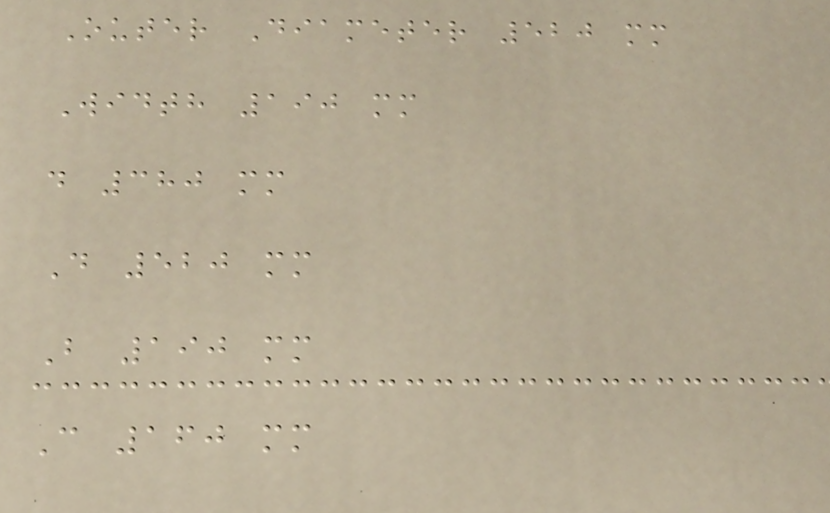Outer Diameter 520 mm
Width 190 mm
d 380 mm
D 520 mm
B 190 mm
C 160 mm
